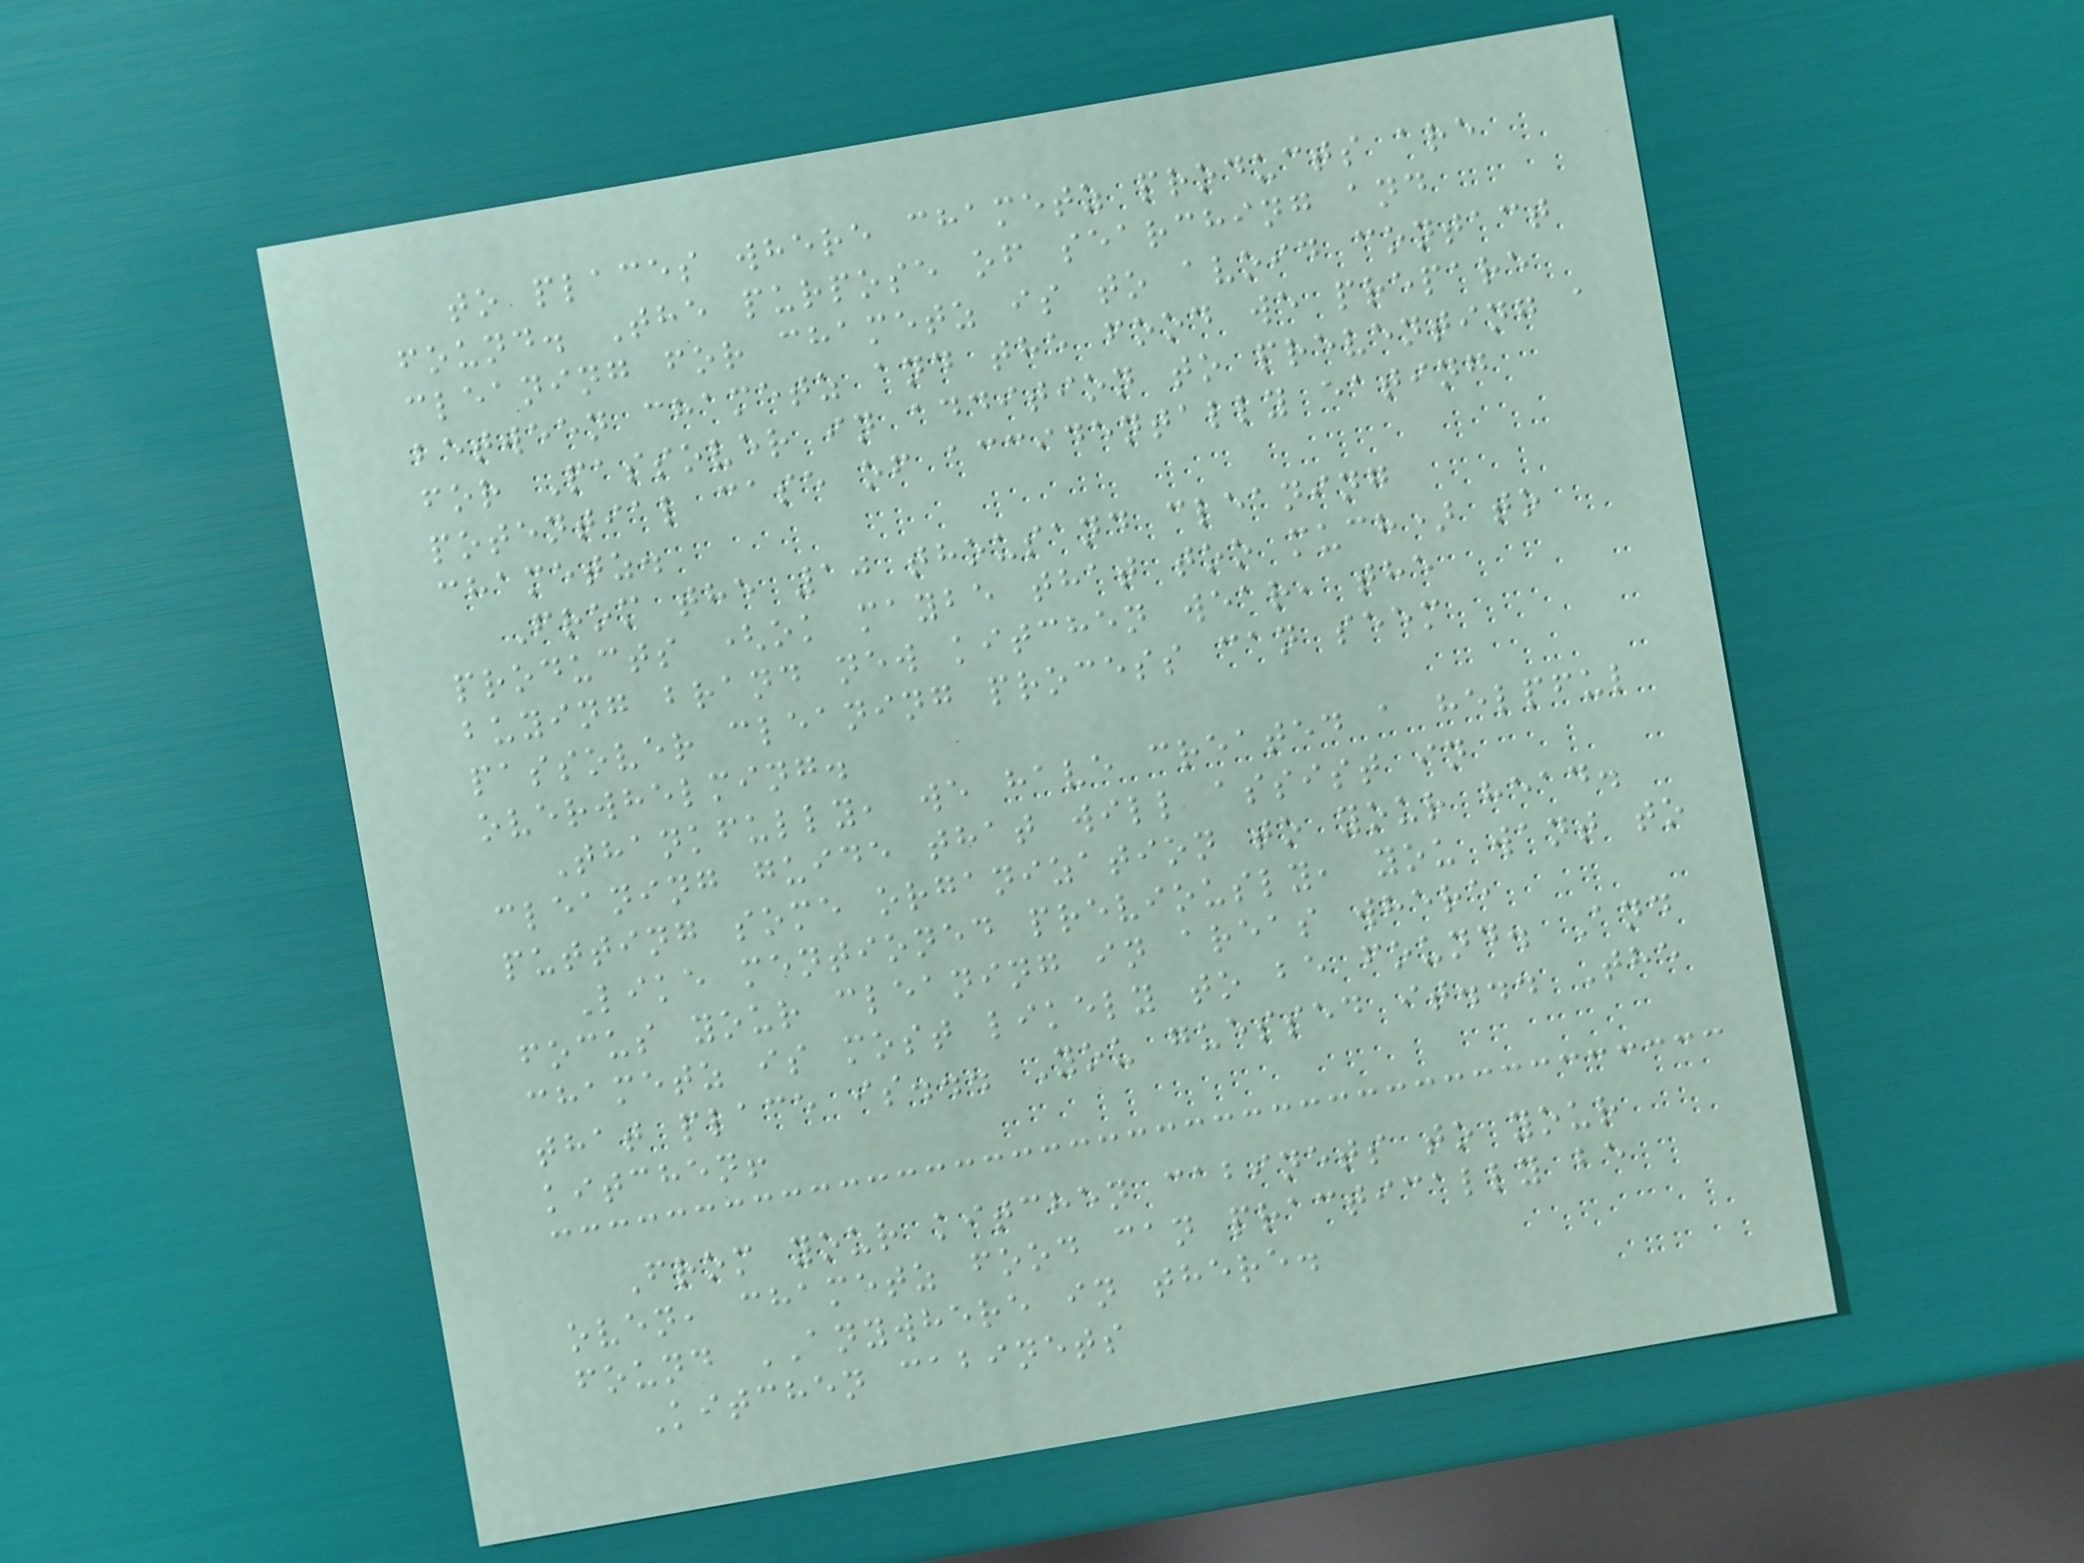to places where chametz products are
found. The purpose of searching and
cleaning for chametz is to avoid contact
between chametz and the food we prepare
for Passover in addition to preventing a
potential case of accidentally eating
chametz.
From the 10 thousand cleaning
products (ok maybe that too much) to
buying brand new kitchen wear, the
passover cleaning process can seem
overwhelming.
Thankfully, we have created a helpful
cleaning guide that will assist in
putting some organization to your head.
Like mentioned previously, you want to
focus your cleaning in areas where
chametz is most likely to be found. And
that place is... You guessed it... The
kitchen!
From your kitchen cabinets to your
oven, chametz food can practically be
found ANYWHERE in there.
Kitchen cabinets
